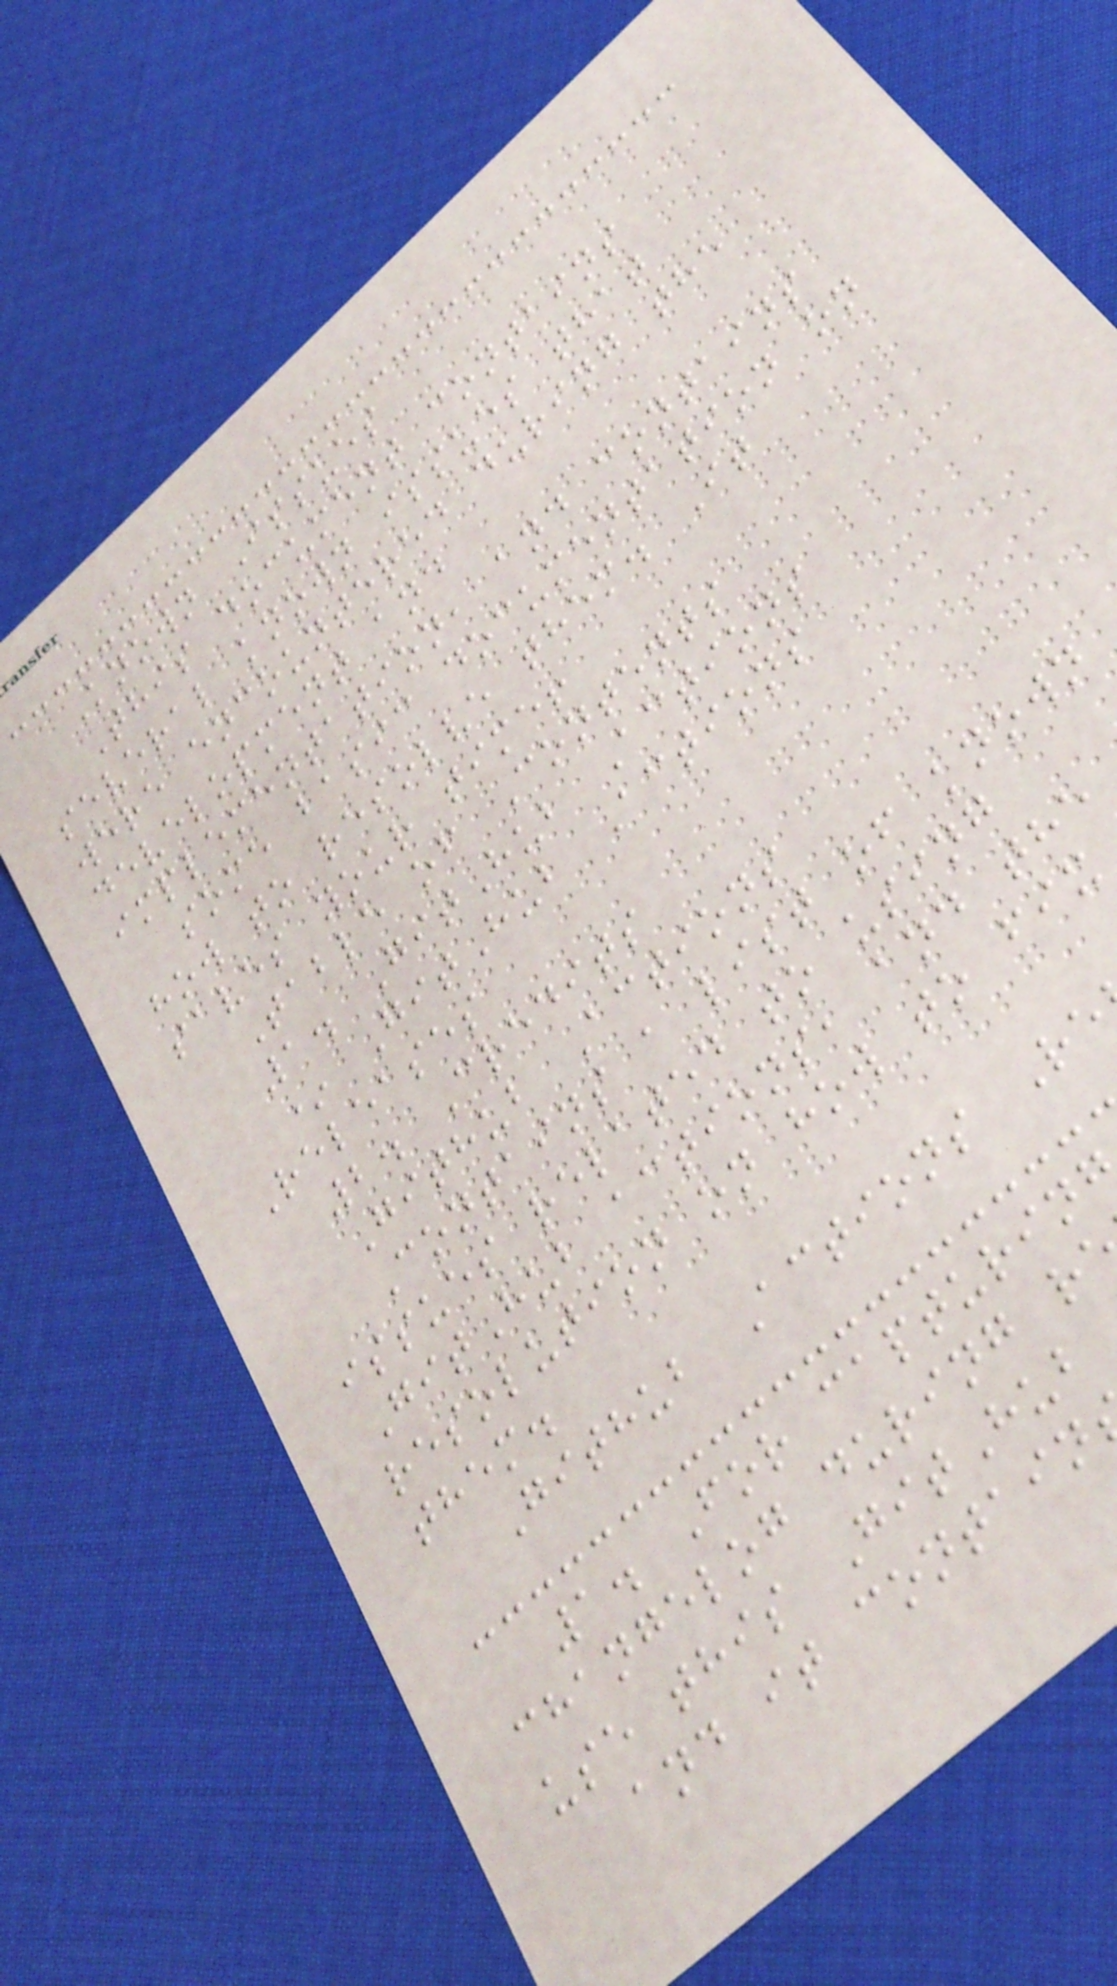Known Issues
This document contains
several known issues that
were encountered during the
development and
implementation, and contains
some basic documentation on
how to resolve them. It
saves your time!
Table of Contents
1. GitHub Actions
* GitHub Actions
Releases
2. Credits
Github Actions
Contains a list of known
issues related to using
GitHub actions, and the
resolution on how to fix
them.
Github Actions Re
1. For capturin
changelog during r
use this GitHub
and it contain
